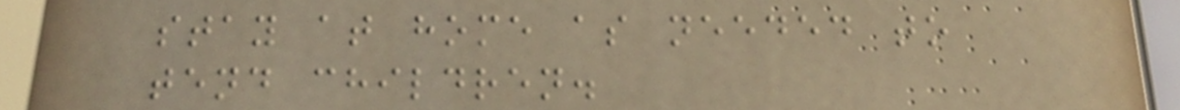stay at home as needed to
tend children.
